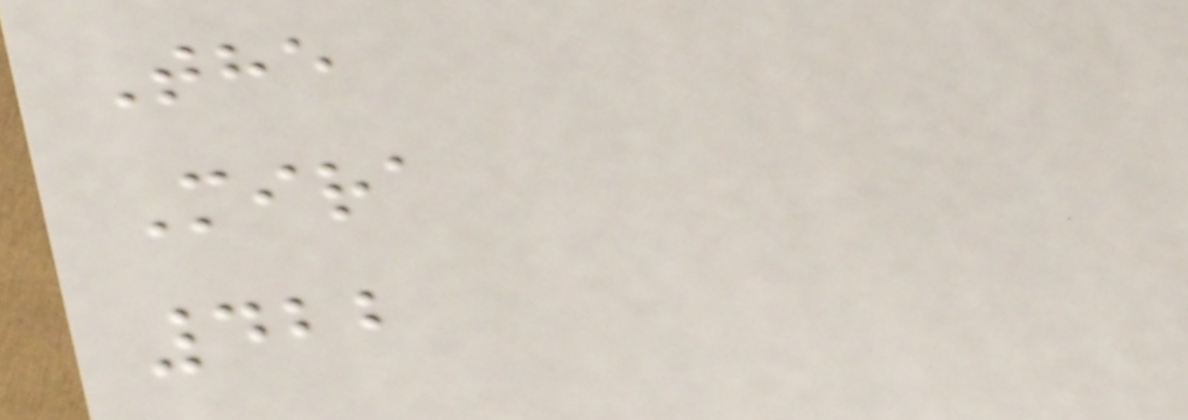The
Mira
422
